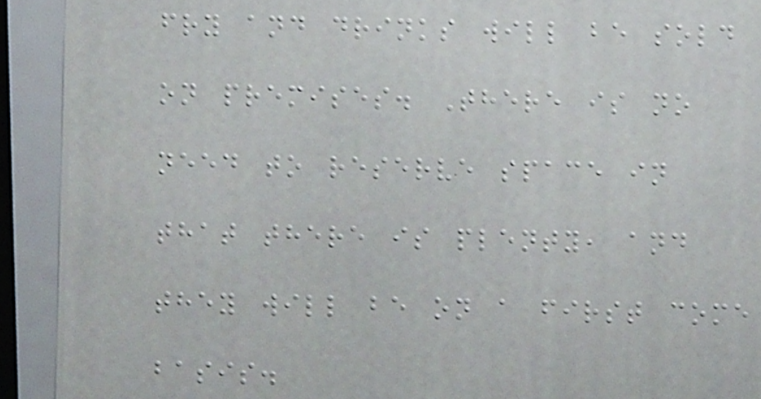fry and drinks will be sold
on premises. There is no
need to reserve space in
that there is plenty, and
they will be on a first come
basis.
